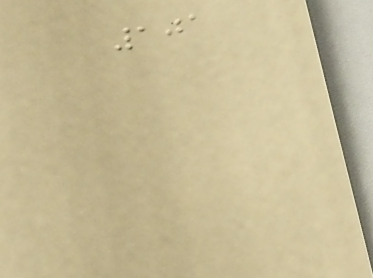101
